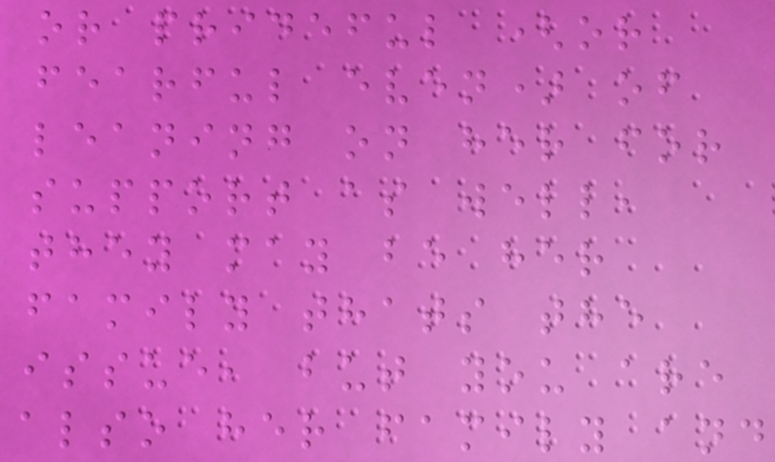or prideful (or
fearful even) of
leaning on her for
support as well,
they may be her
family thats the
issue, but you are
also her family and
